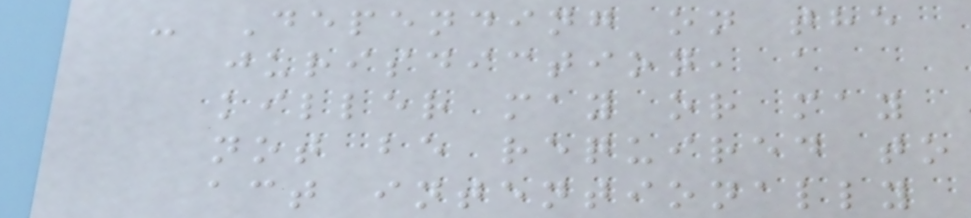- Depending on the
jurisdiction, a
killer may or may
not be required to
act intentionally
